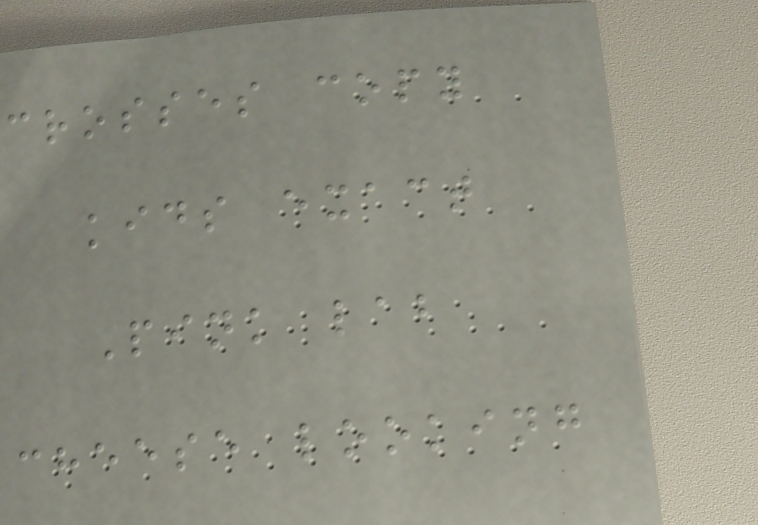crosses copy
kids exact
Pink lab
cheese looking
